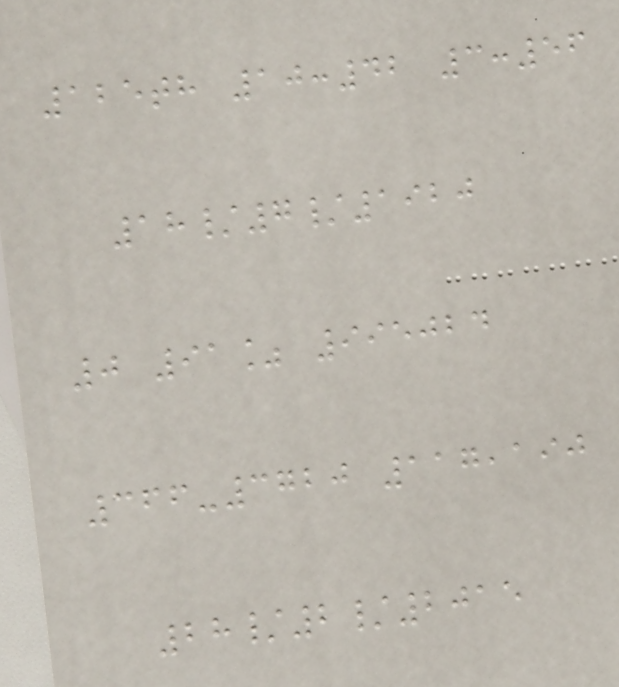125th 10:42 3:56
18/7/1920
0 91% 995024
366-3720 117,190
28/2/2015
